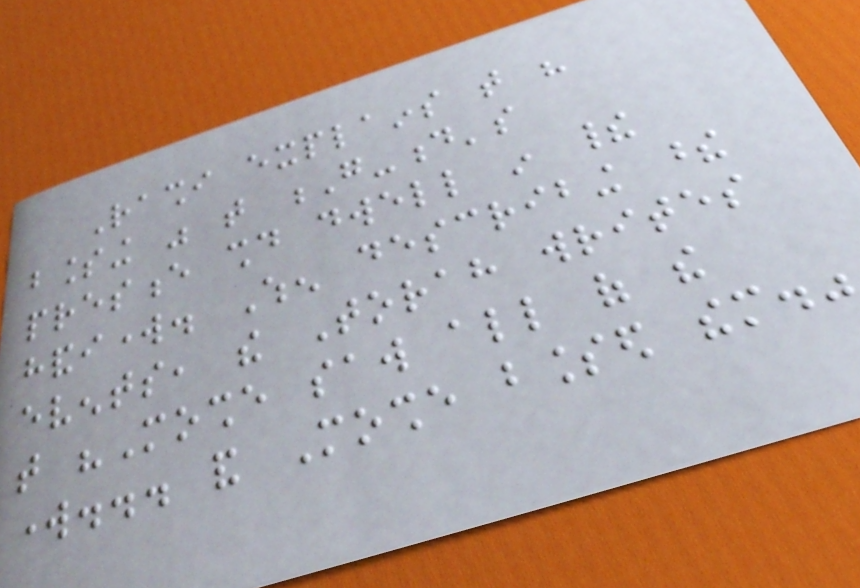Rashi explains that his
blessing was that G-d's
presence should dwell in their
handiwork. When describing these
events, the Torah writes
that "Moshe saw all of the
work... and Moshe blessed them."
